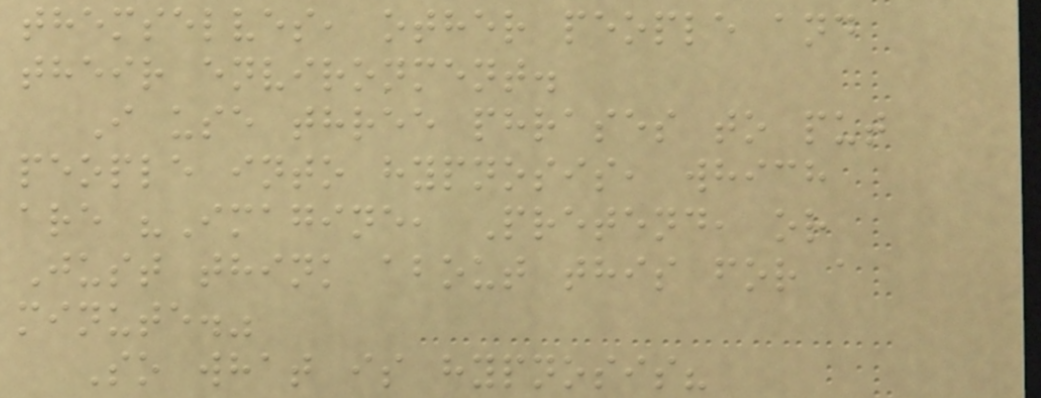themselves, other people and
their environment.
I use three phrases to put
people into hypnosis, which
are "Imagine, Pretend, or
Just think about this for a
minute."
So what is hypnosis?
